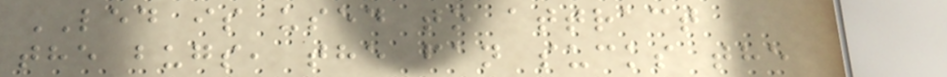LED is used to attract
the bugs, the fan sucks the
